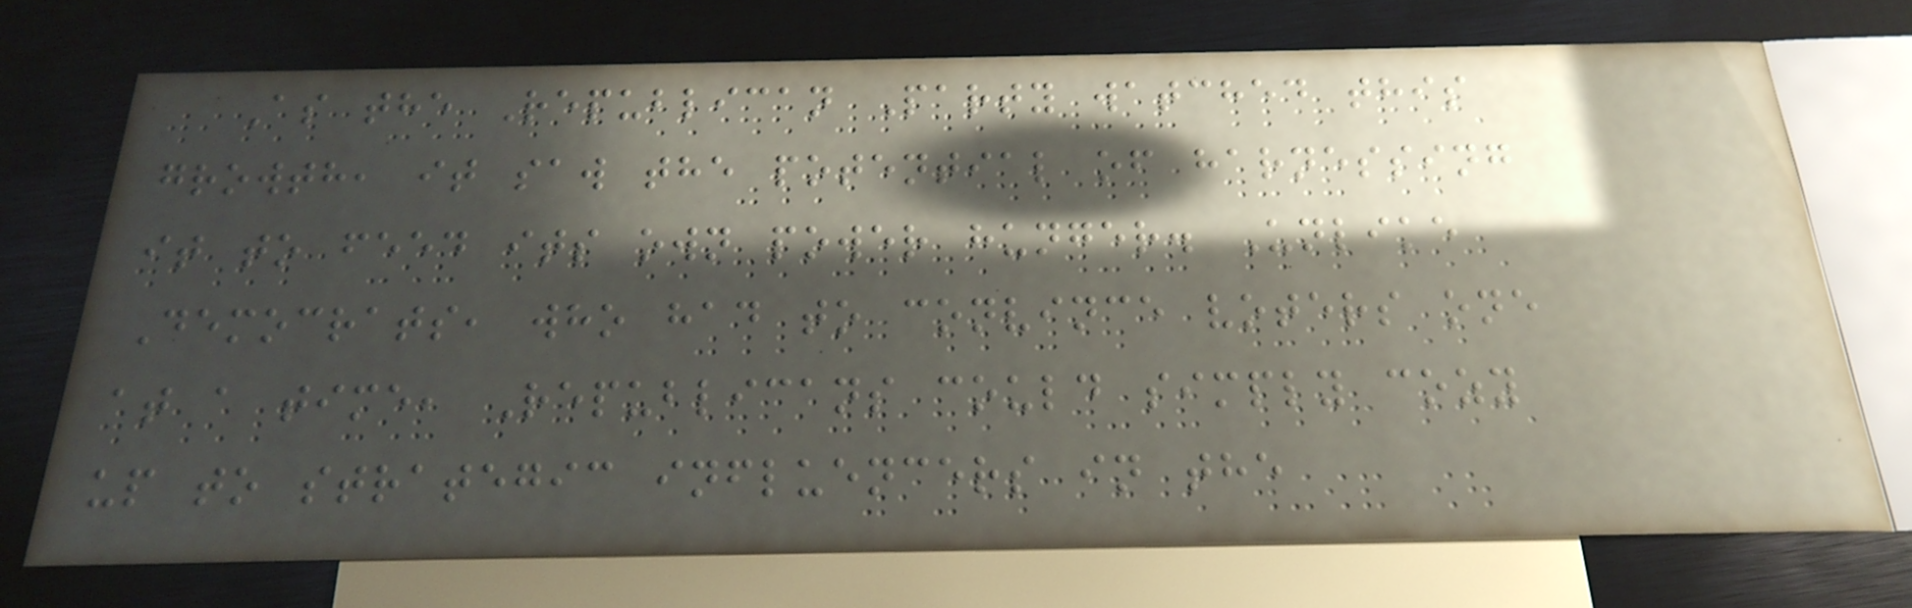As the Republican Party watched this
growth, it saw the potential of harnessing
it to feed its own power hunger. Unlike
Democrats, who had to convince voters one
at a time, Republicans could simply cozy
up to strategic influencers in the
